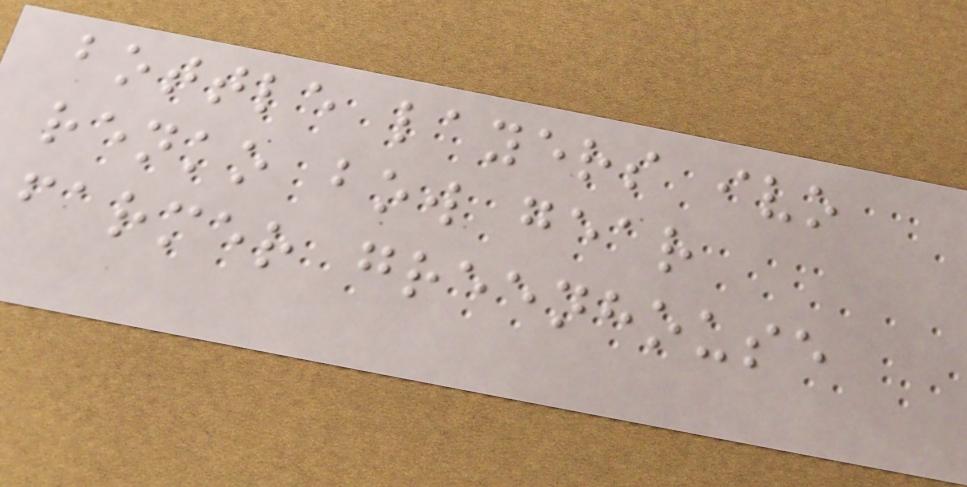bottle layers ivo
renko bow gear
farmer greenhouse
